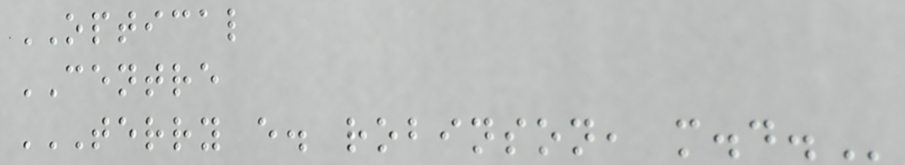OPTICAL
CENTRE
TERRY E. ROBINSON, M.D.
